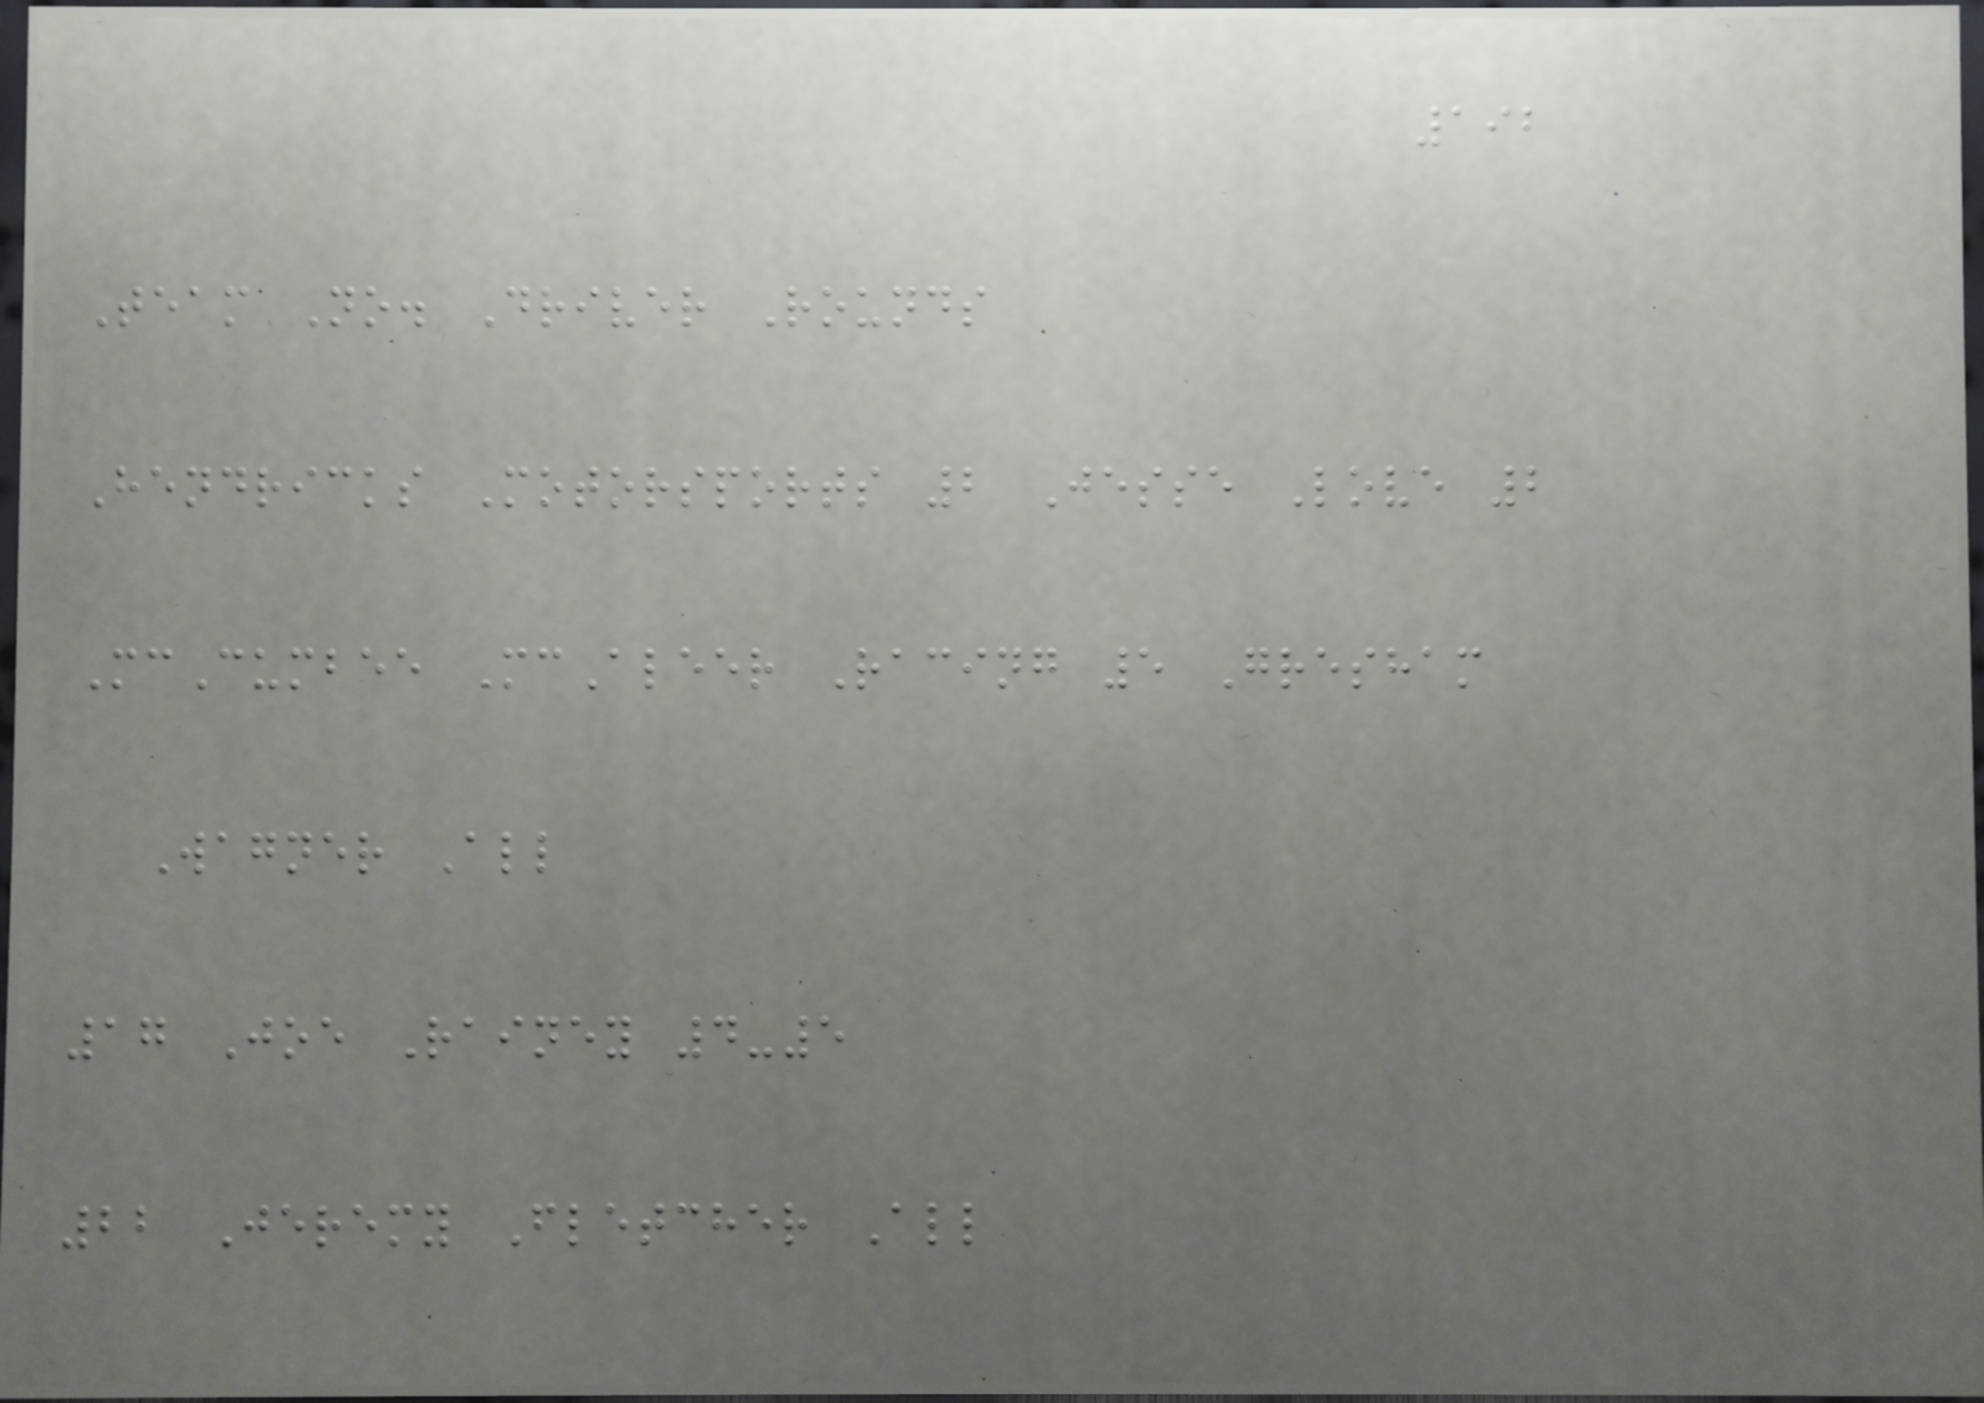192
Team No. Driver Rounds
Hendricks Motorsports 2 Jesse Love 2
McCumbee McAleer Racing 5 Gresham
Wagner All
17 Joe Rainey 4-5
22 Jeremy Fletcher All
